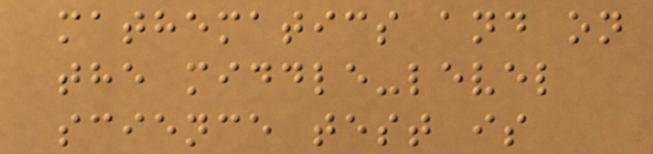mathematics and on
the middle-level
science test is
